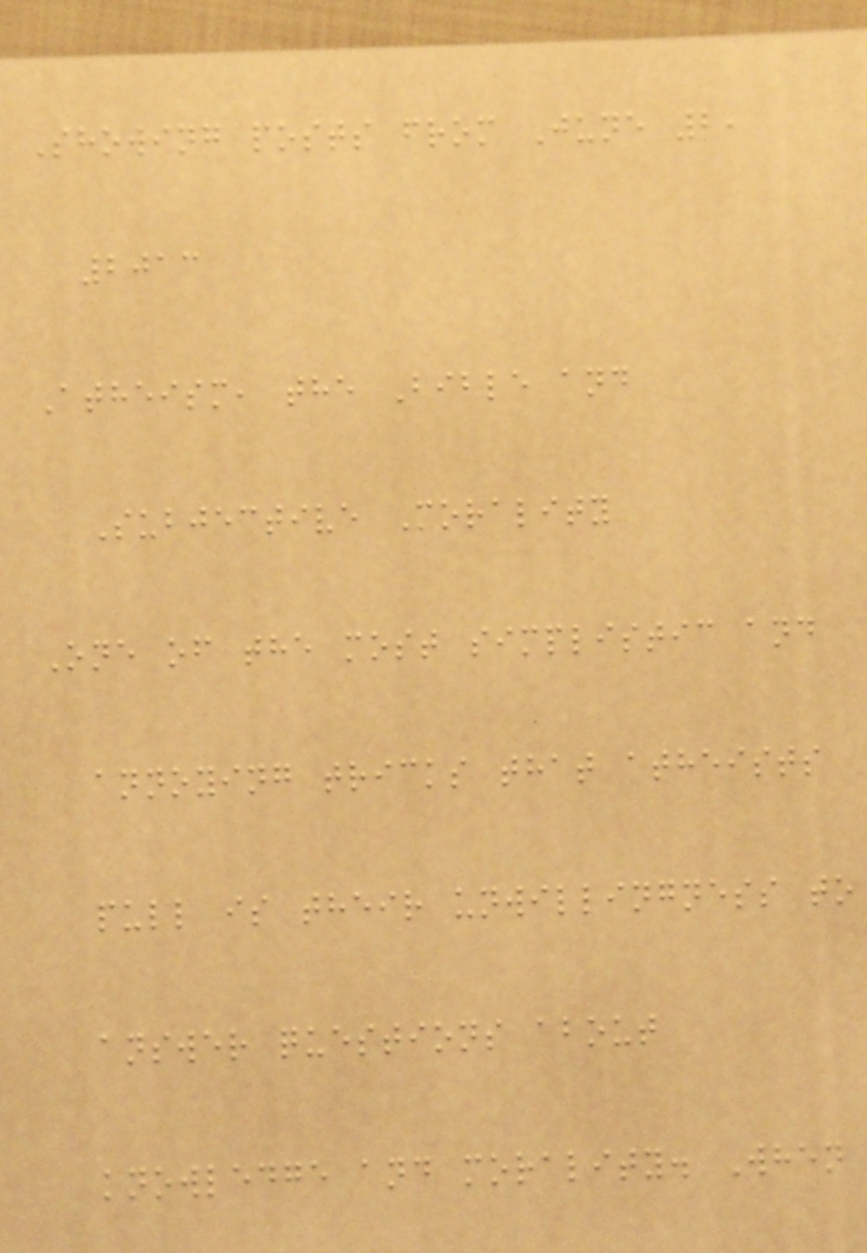Showing posts from June 2,
2013
Atheism, the Bible and
Subjective Morality
One of the most simplistic and
annoying tricks that atheists
pull is their unwillingness to
answer questions about
knowledge and morality. When
